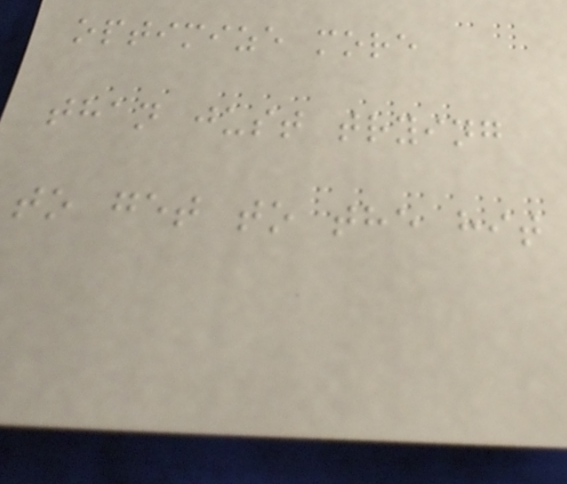optimize more
than just trying
to get to the hit
